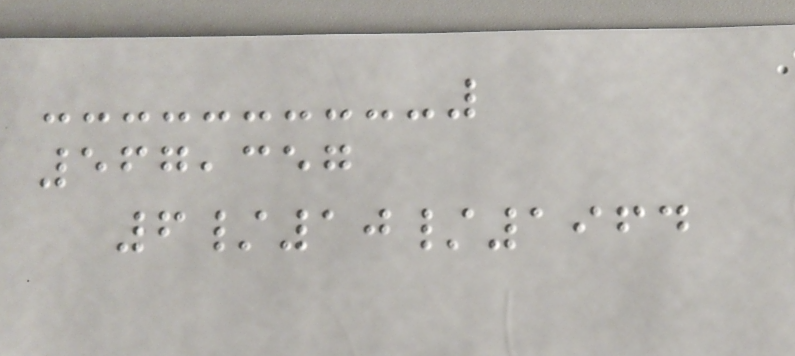567,357
6/10/1964
